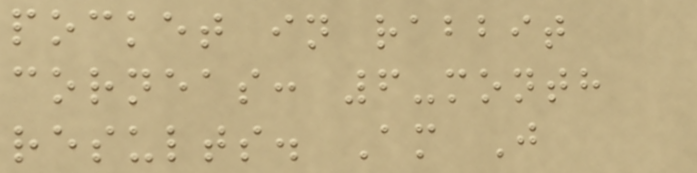pocket in rabbit
corneas: 6-month
results. Am J
